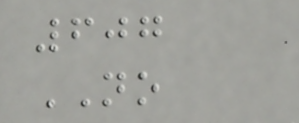607
NO
